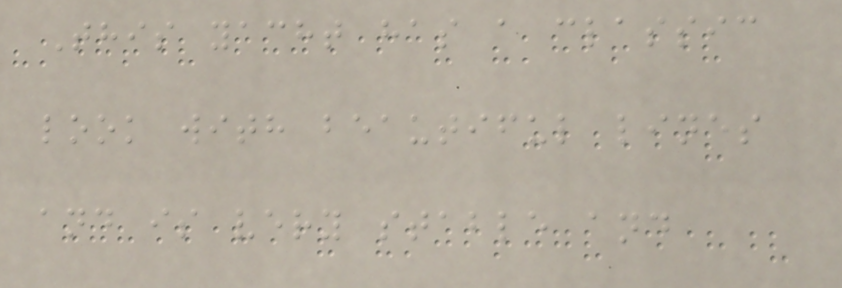This yacht has a classic
look with beautiful lines
and is very stable and
